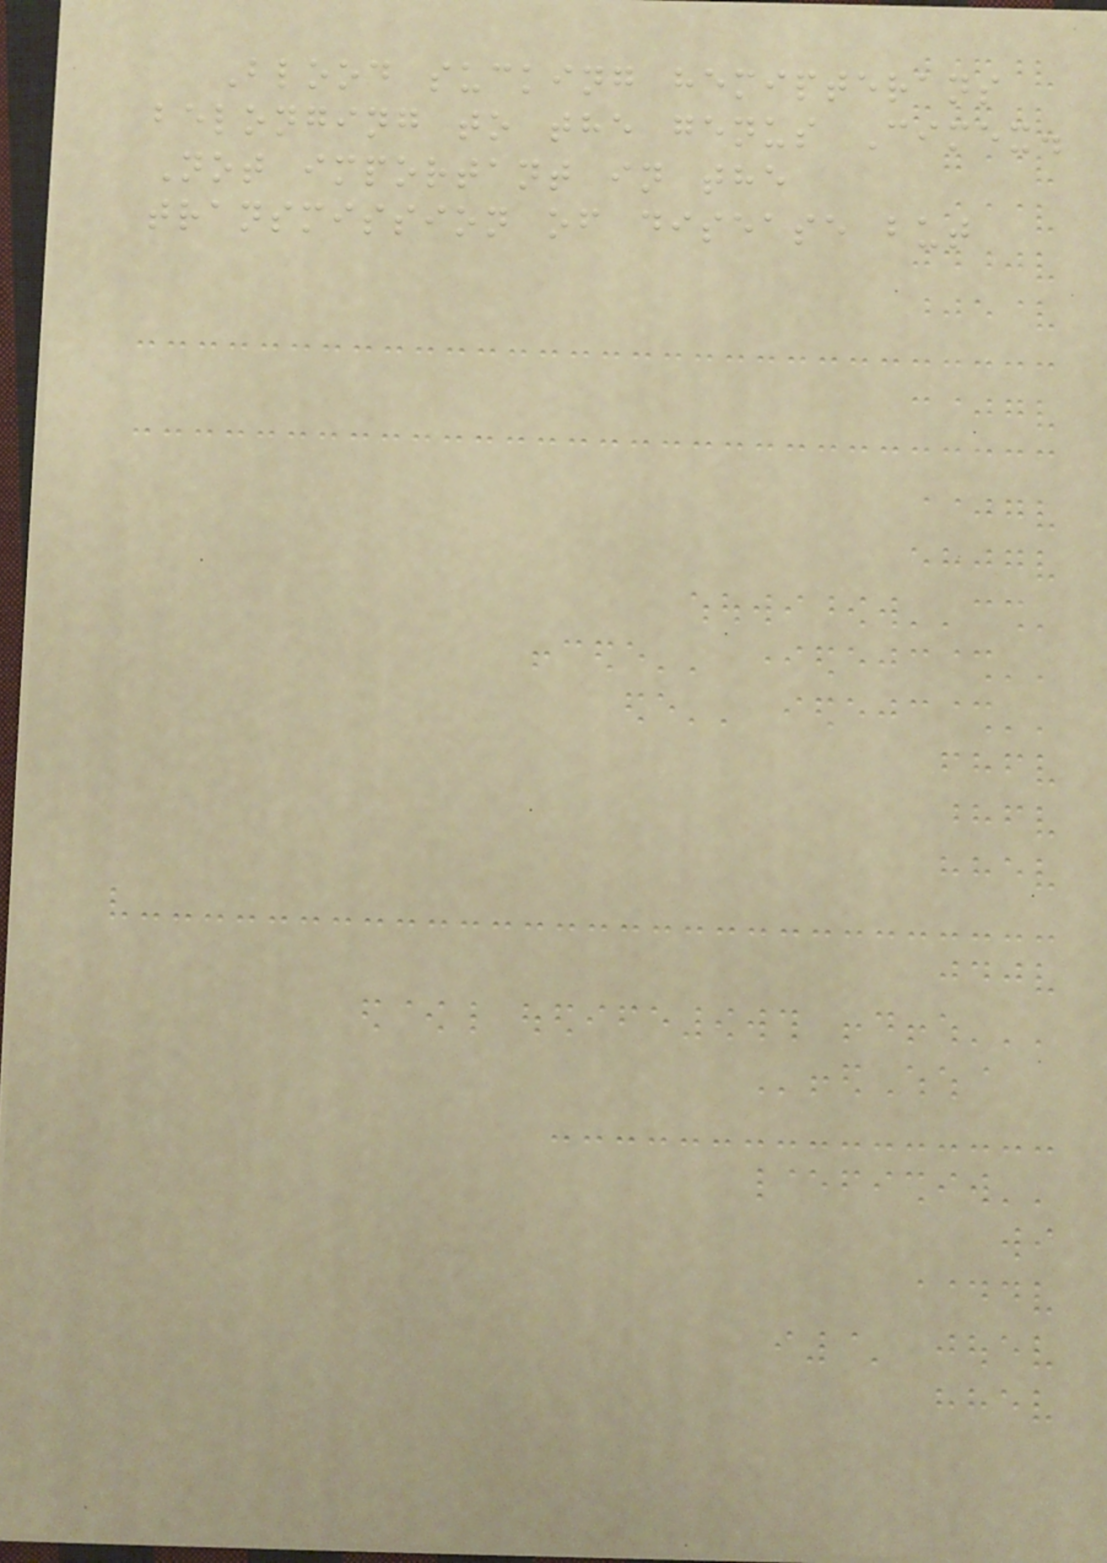Blood sucking hemipterans
belonging to the genus Cimex.
Not important in the
transmission of disease but
